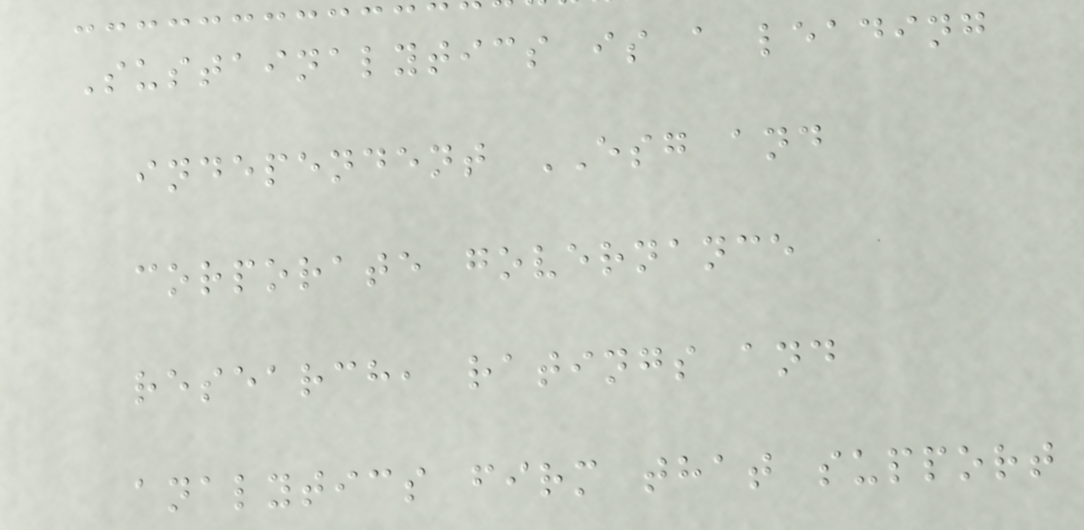Sustainalytics is a leading
independent ESG and
corporate governance
research, ratings and
analytics firm that support
